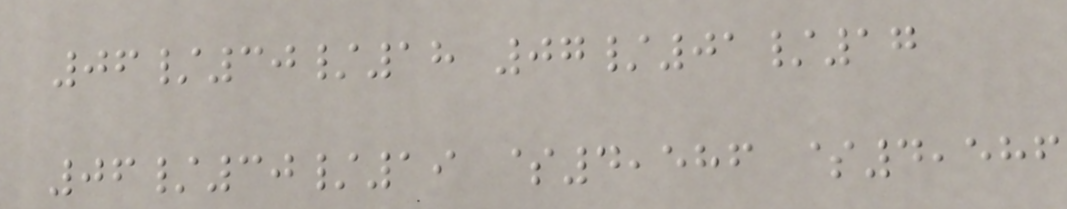06/30/18 07/01/17
06/30/19 $4,586 $4,586
